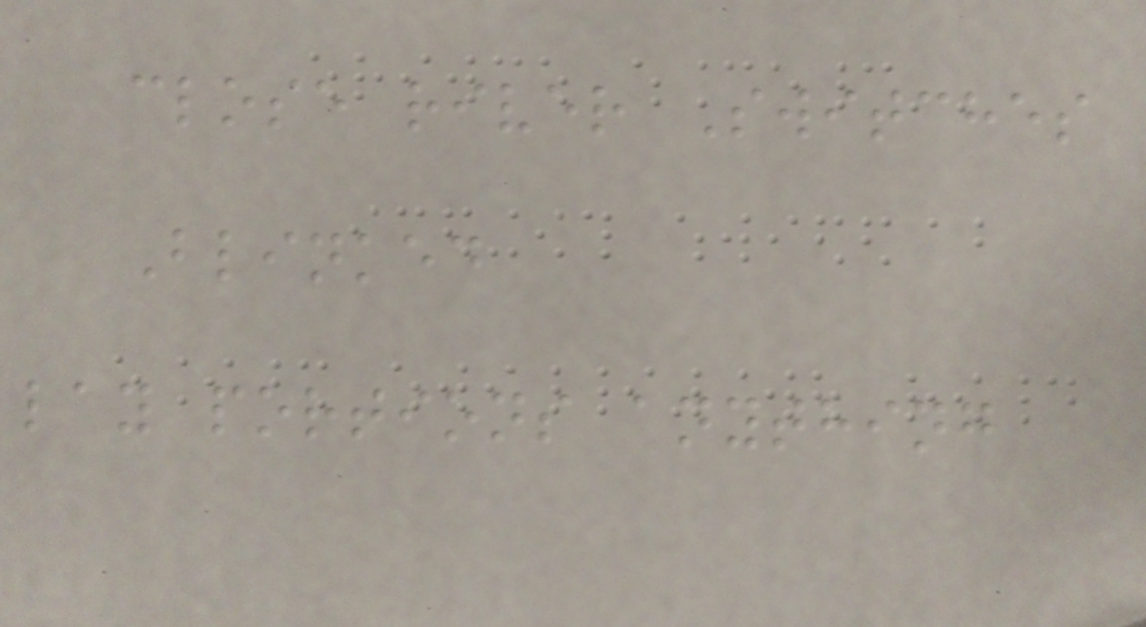close river Switches
Blinked
lay portions anything
